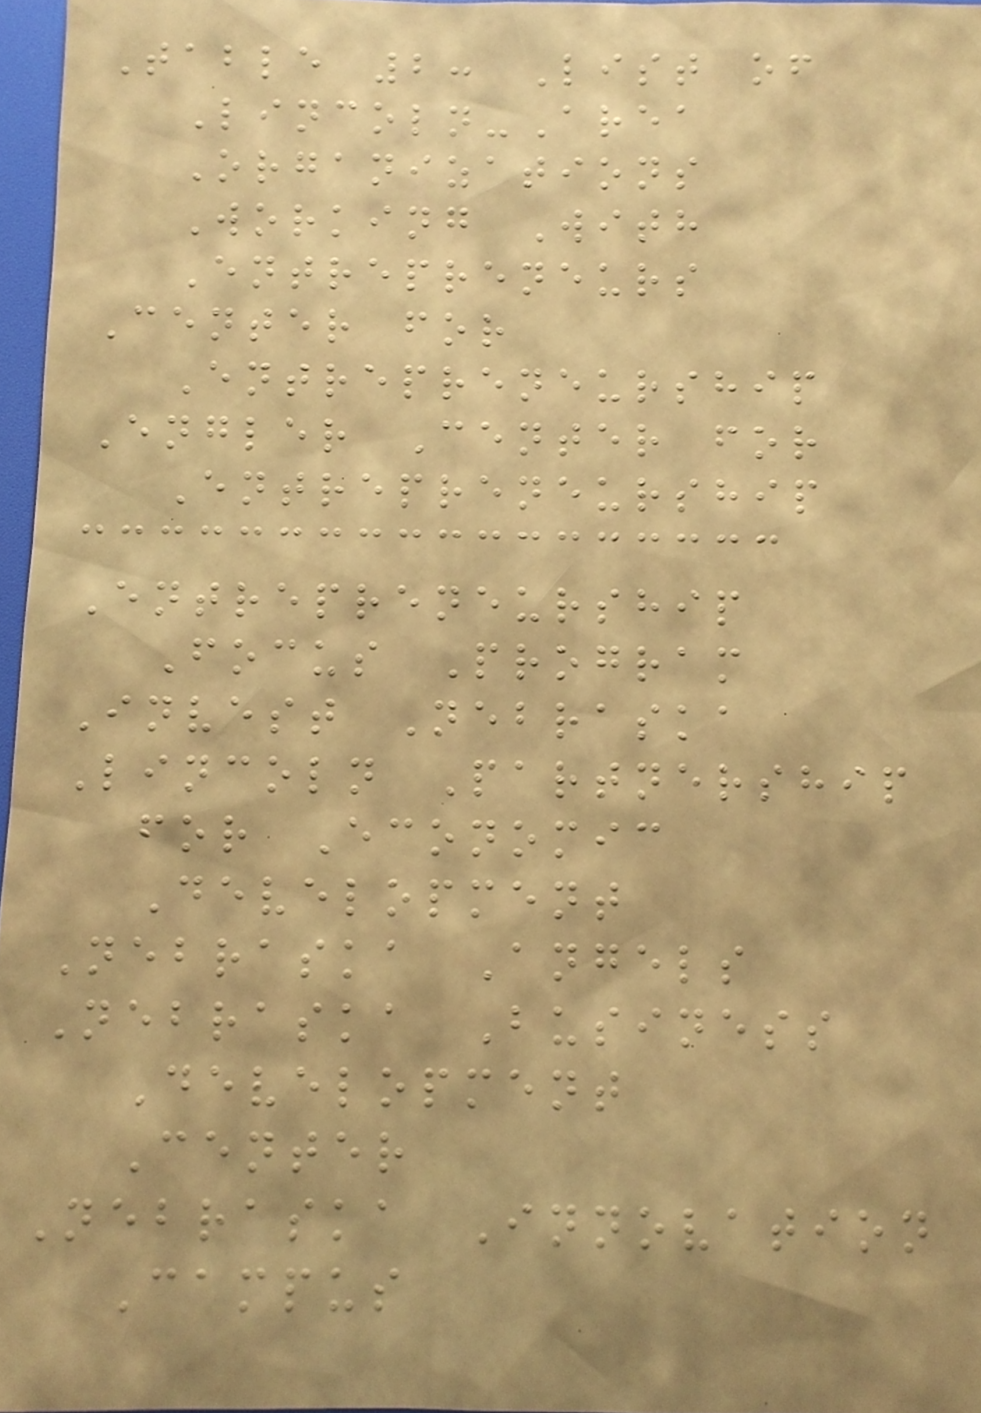Table 2: List of
Lincoln-Area
Organizations
Working With
Entrepreneurs
Center for
Entrepreneurship
Engler Center for
Entrepreneurship
Entrepreneurship
Focus Program
Invest Nebraska
Lincoln Partnership
for Economic
Development
Nebraska Angels
Nebraska Business
Development
Center
Nebraska Innovation
Campus
